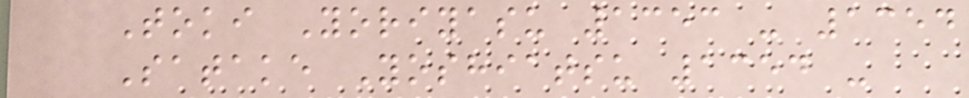Toki Yoriyasu 1353 - 1354
Satake Yoshiatsu 1354 -
